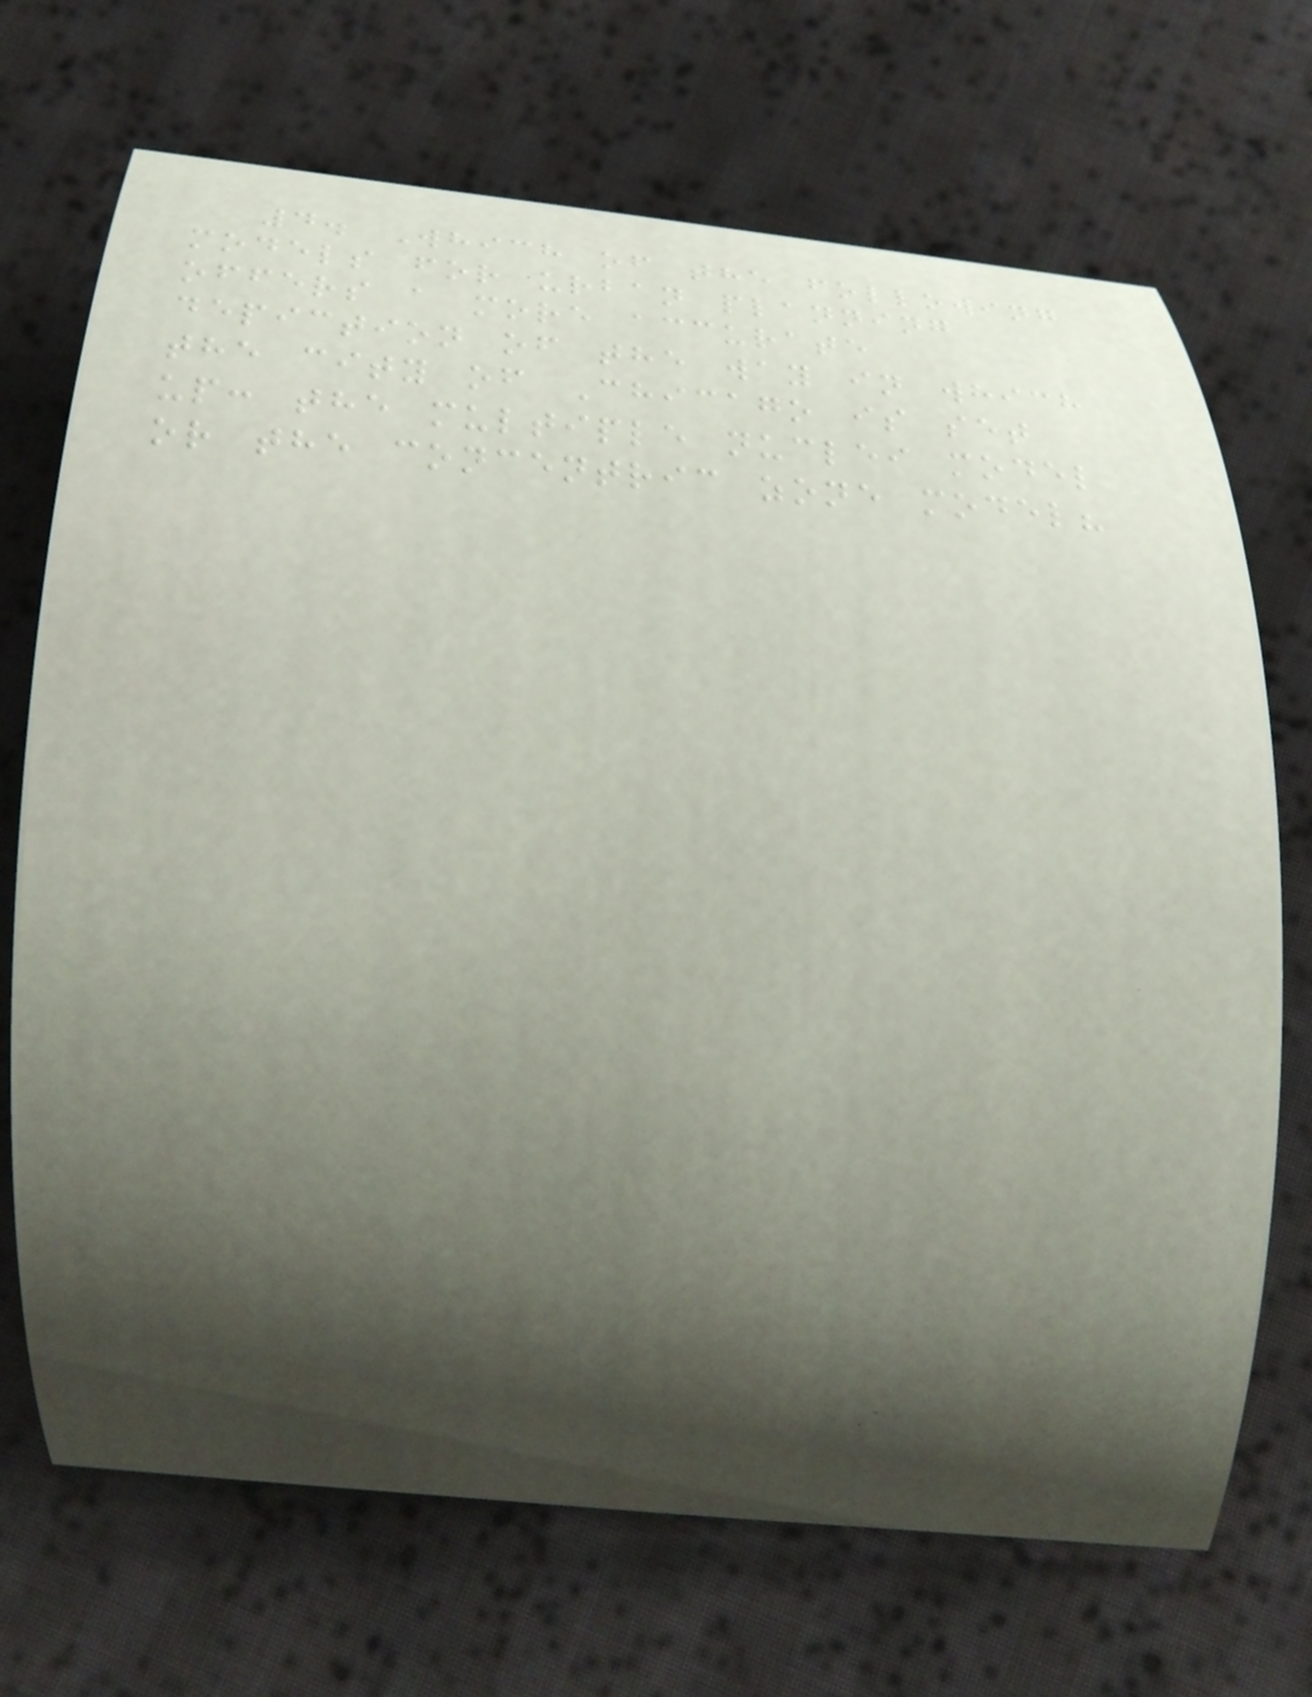4. Which of the following
models for urban planning
offers a more accurate
depiction of the way in which
the city of Chicago is set
up: the multiple nuclei model
or the concentric zone model?
